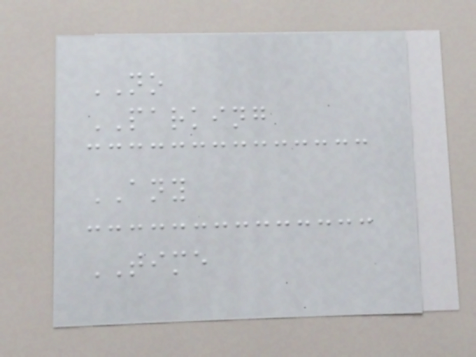NO
PARKING
ANY
TIME
